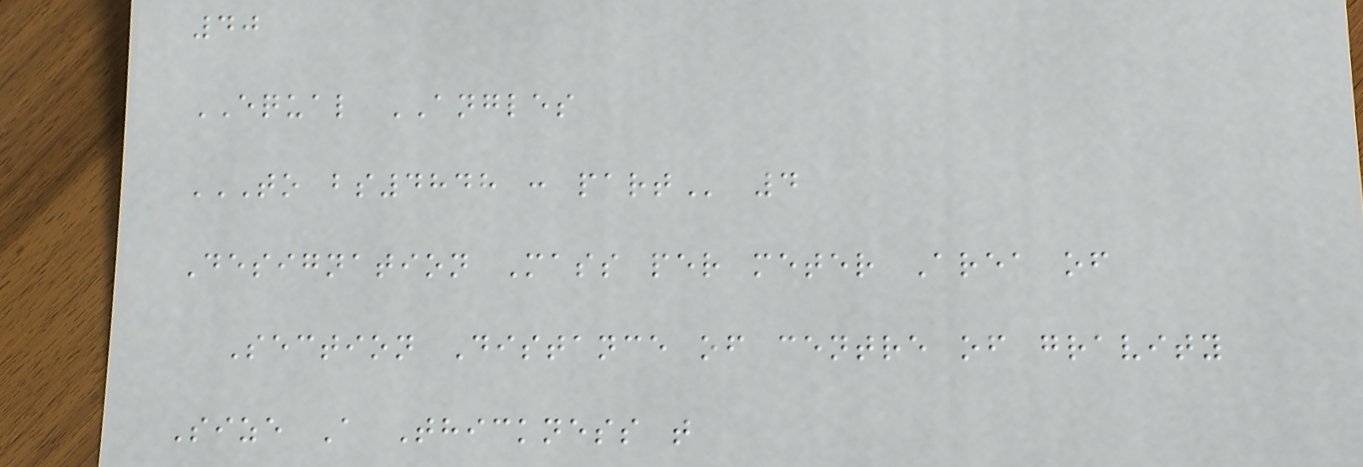40
EQUAL ANGLES
TO BS4848 : PART 4
Designation Mass per meter Area of
Section Distance of centre of gravity
Size A Thickness t
